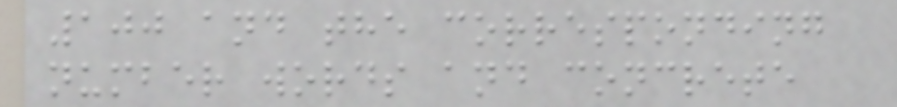100 and the corresponding
number words and concrete
